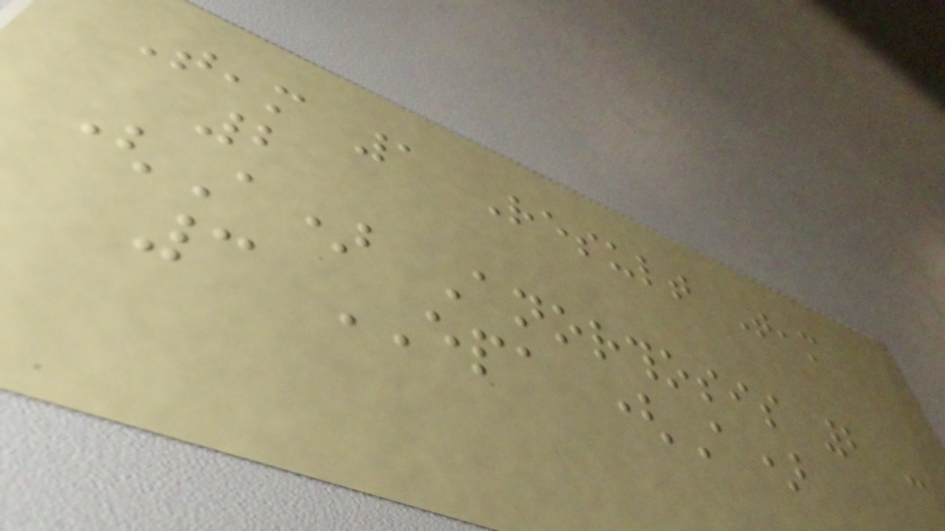Team 1 Result Team
2
(A) Anorthosis 2 -
3 EPA (A)
